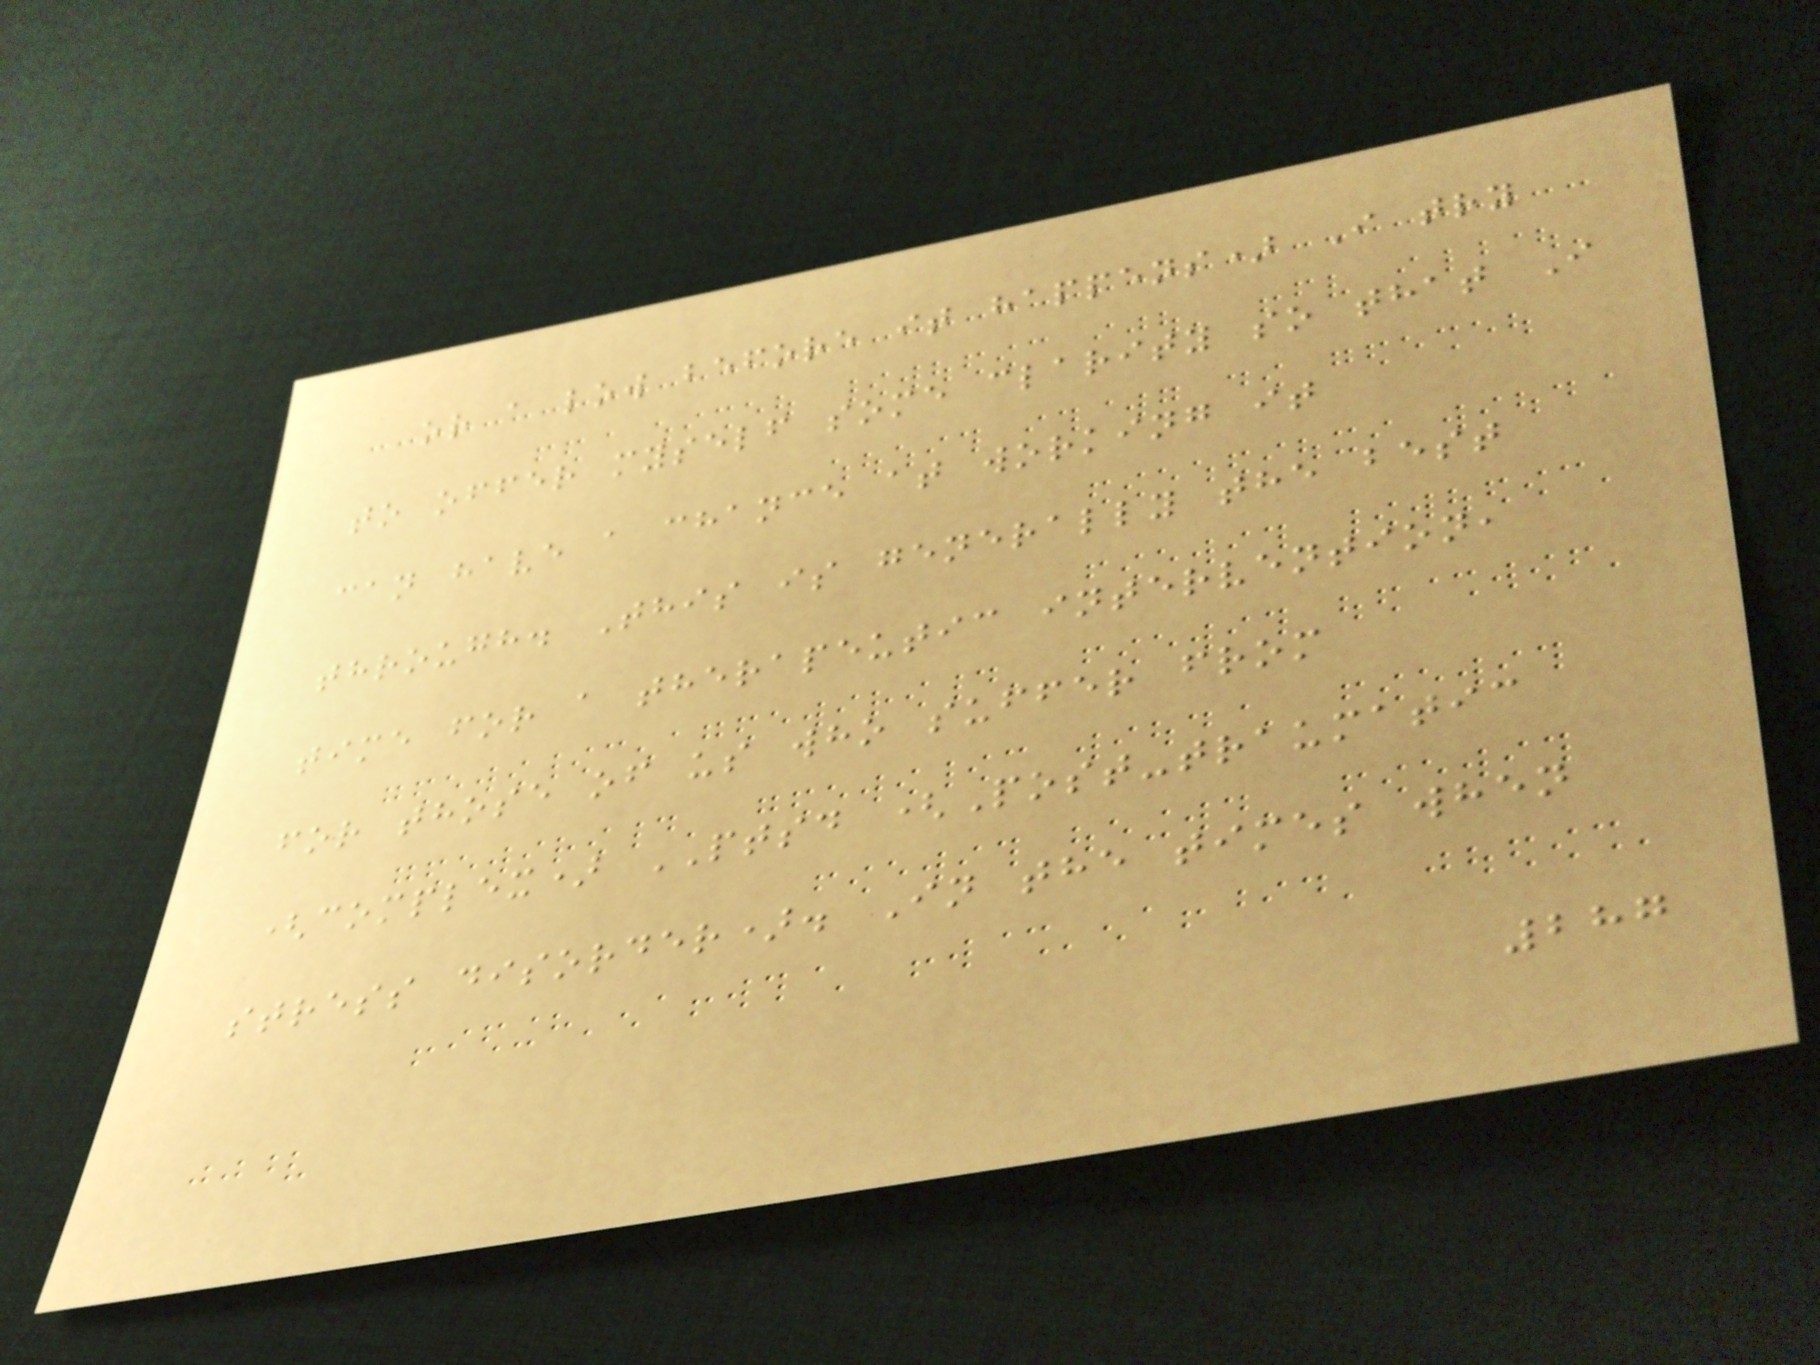or a low before it happens) I try
to offer myself some clarity so that I
can have a chance at working it
through. This is generally the best
time for a therapeutic intervention,
for those of us who suffer from
(complex) PTSD (Post-traumatic
stress disorder). In the times when
287
